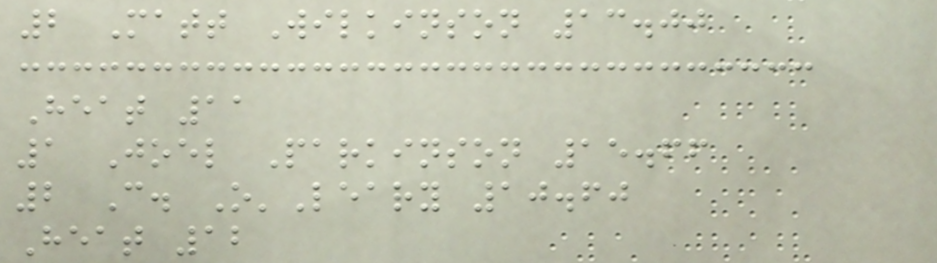2 Matt Wilkinson 13.00
Heat 11
1 Joel Parkinson 15.66
2 C. O'Leary 10.60
Heat 12
